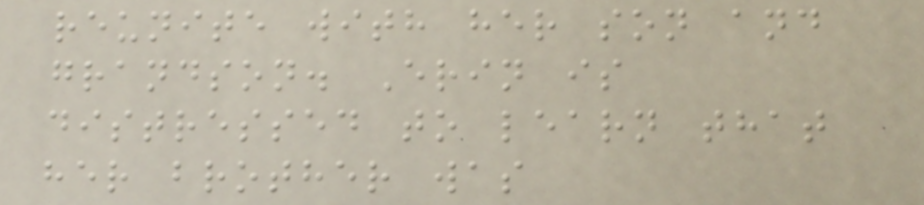reunite with her son and
grandson. Erin is
distressed to learn that
her brother was
